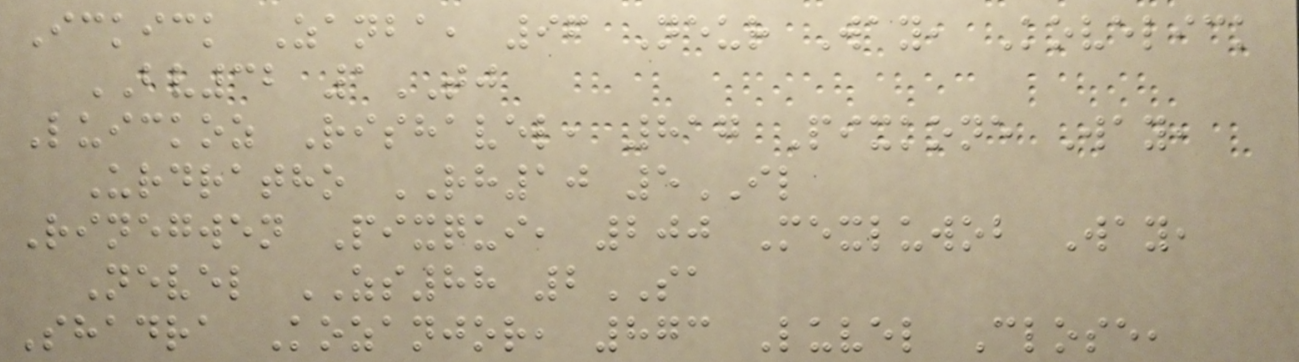Ickick Zanba, 96 Neur Way, Kovelick
BV32 1TJ
Luickoz Rishavel, 817 Pixkone Way,
Urdratho RH10 5IL
Rinegwen Pixqui, 200 Mexluwob Way,
Nevel ZS88 2SA
Shadra Kozanjor, 873 Luvel Close,
